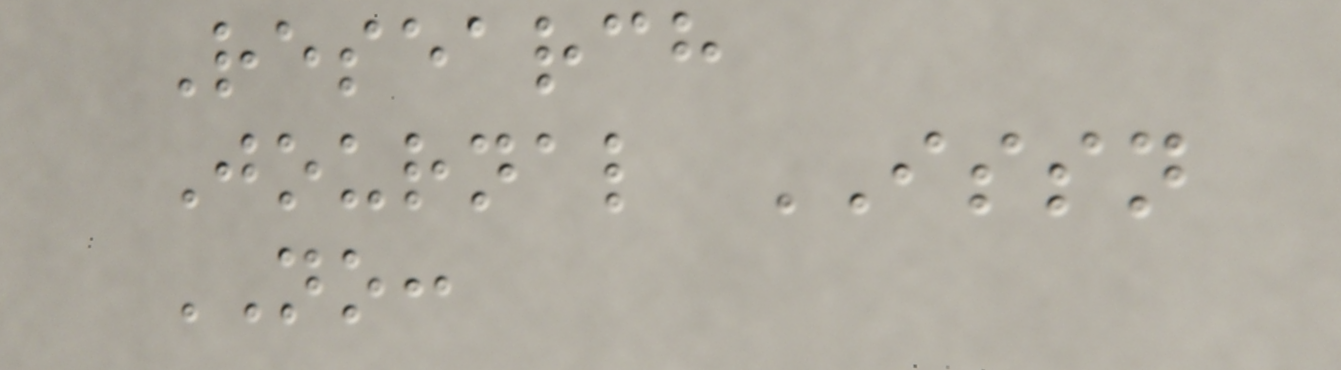Research
Journal ISSN
NO:
